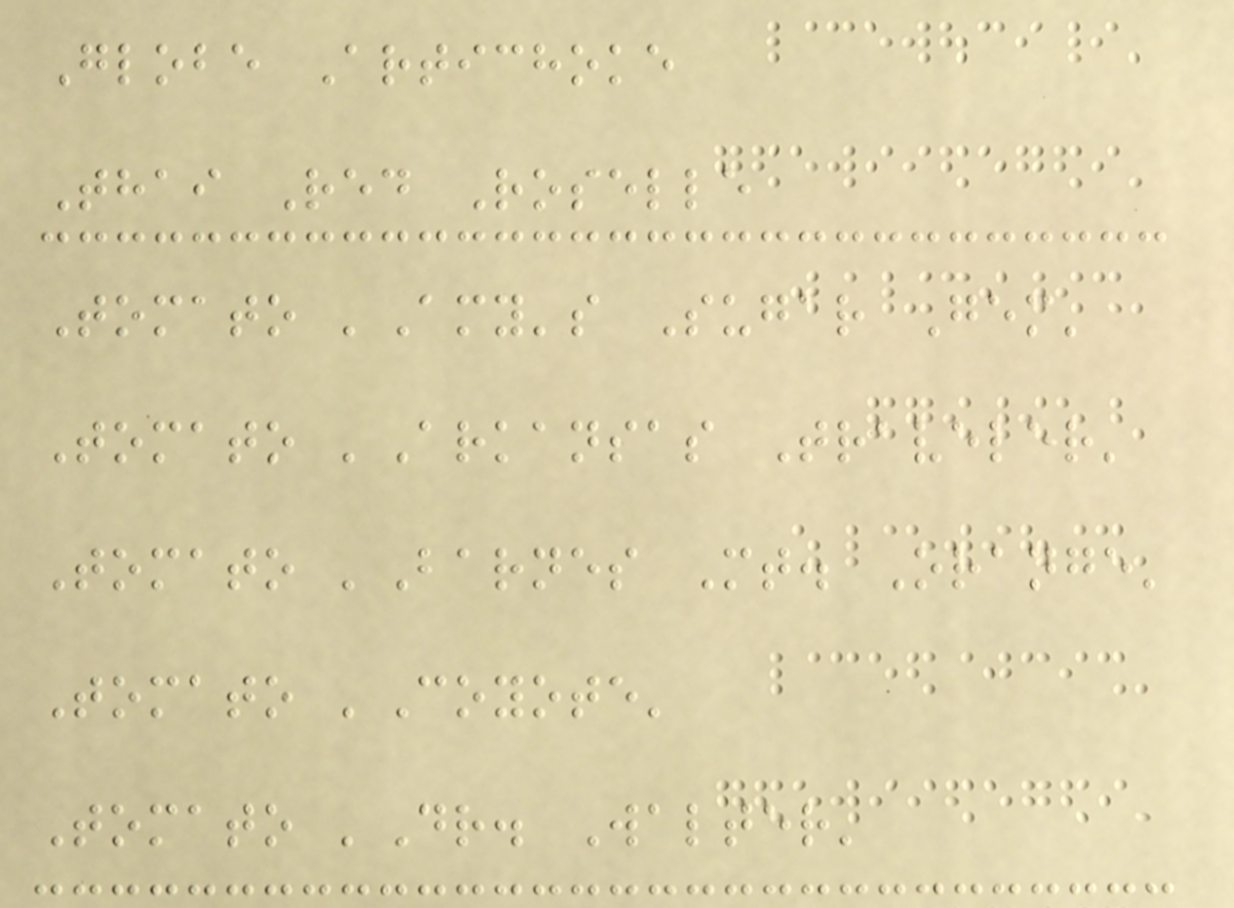Globe Artichoke
Thai Red Roselle
Tomato 'Amy's Sugar Gem'
Tomato 'Arkansas Traveler'
Tomato 'Barnes Mt. Orange'
Tomato 'Coyote'
Tomato 'Dr. Walter'
